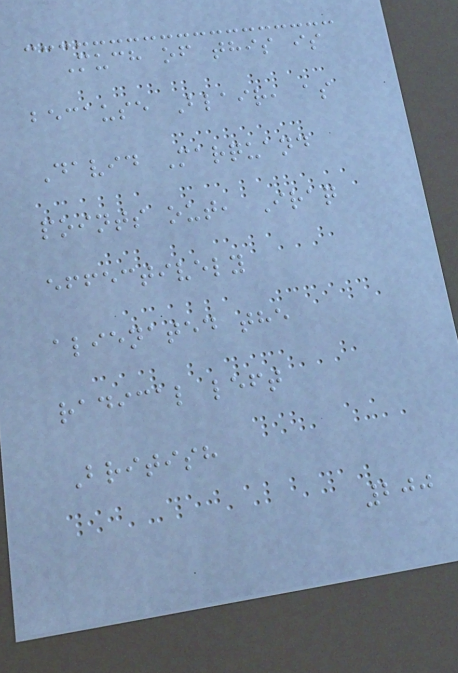Much of this is
because Blair, as
David Marquand
points out, Iraq
effectively
alienated the
radical left
British
200
